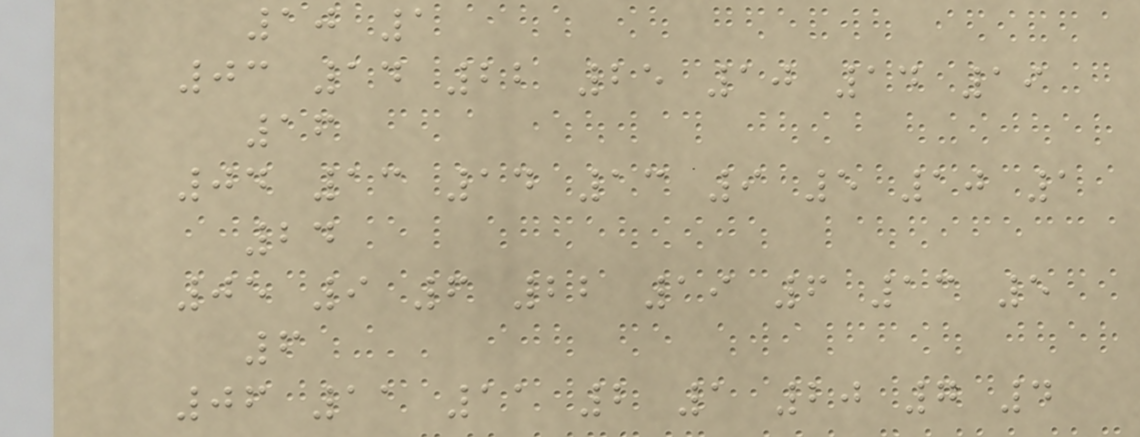10 1
03 14 22 25 10 14 19
16
04 13 14 13 9 5 10 1
24
05 9 6 22 19 6 13 5
6
06 11 11 2 1 20 7 4
